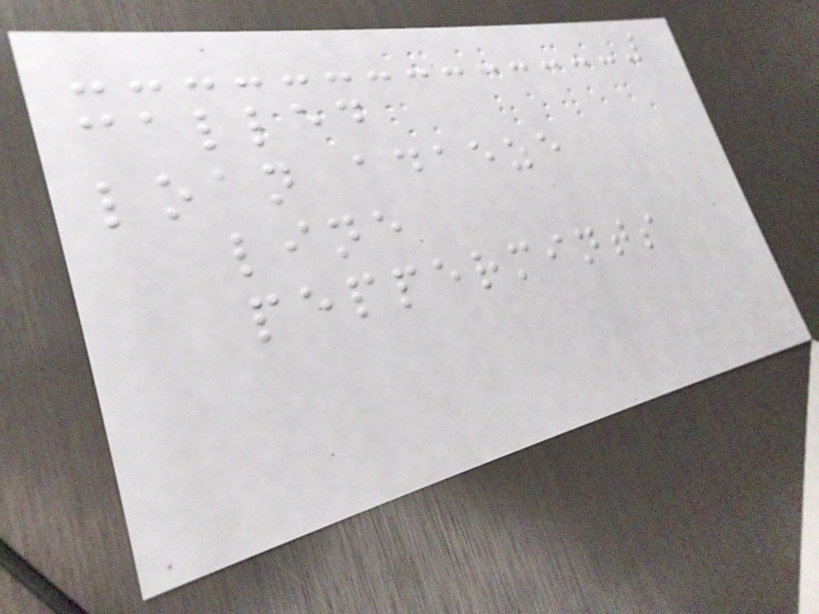called
loan adaeze
line
peppermints
